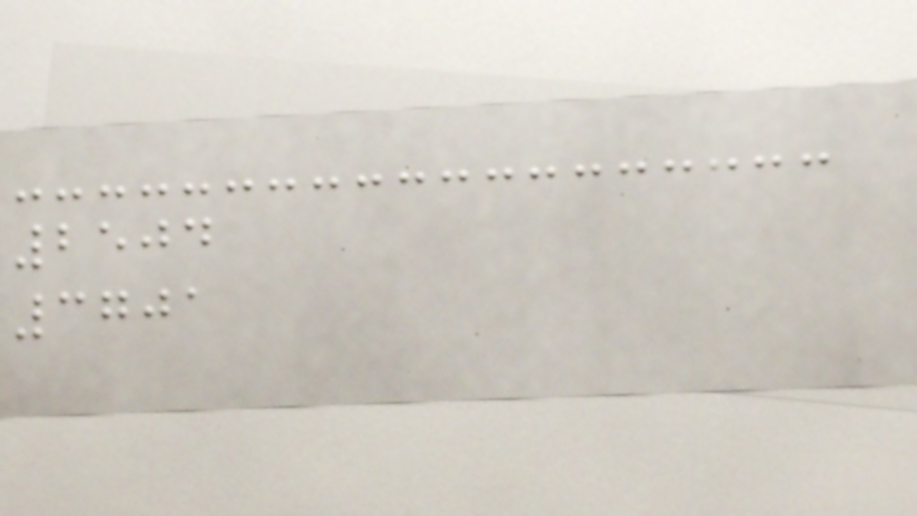2504
3701
